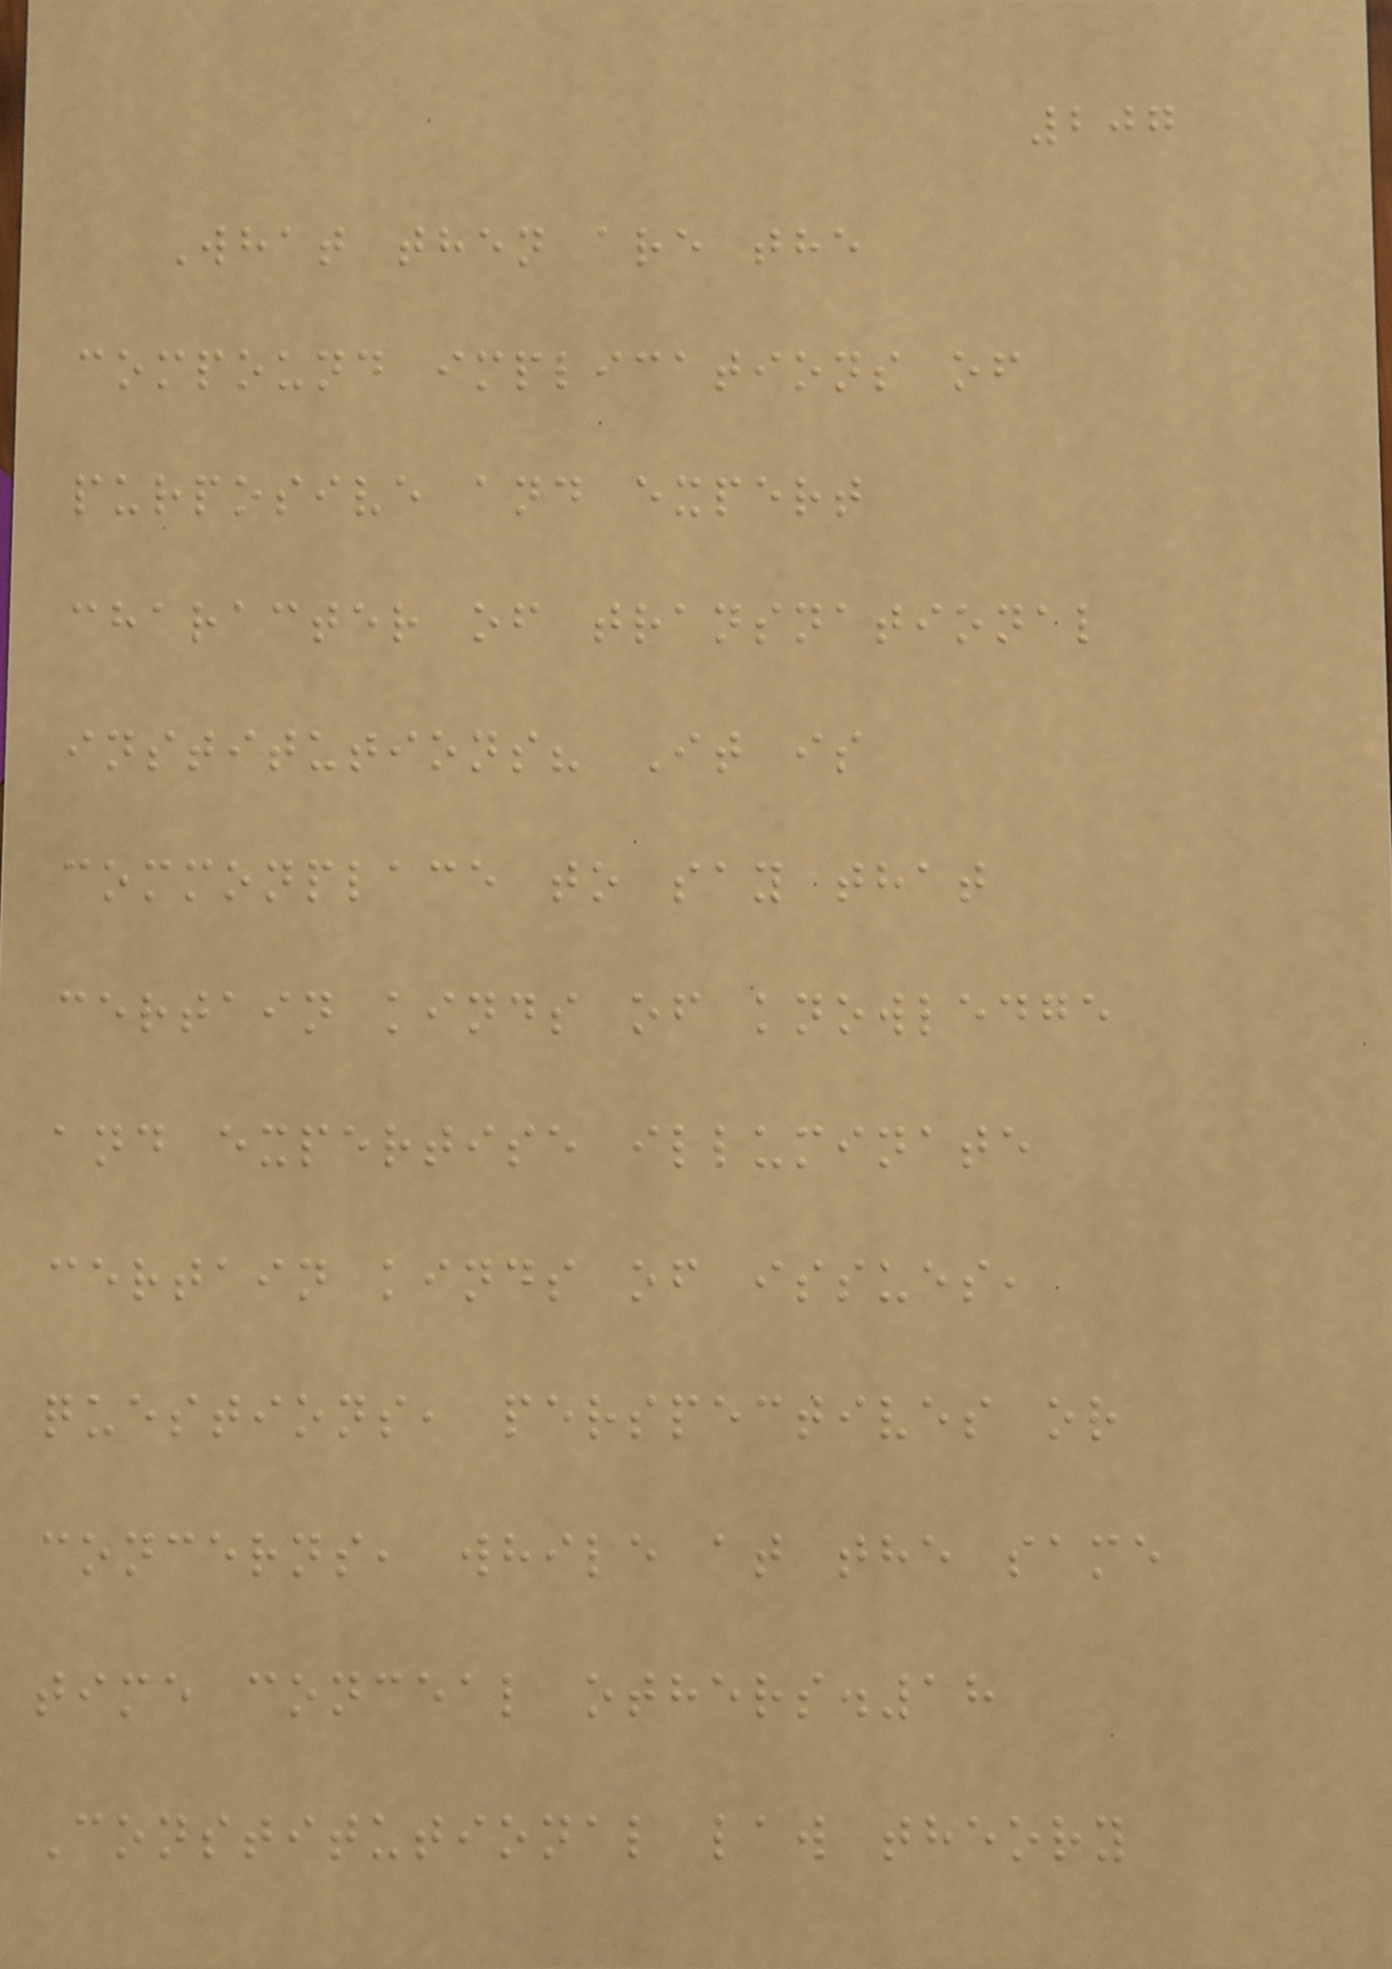207
What then are the
compound implications of
purposive and expert
character of transnational
institutions? It is
commonplace to say that
certain kinds of knowledge
and expertise illuminate
certain kinds of issues,
questions, perspectives or
concerns, while at the same
time conceal others.18
Constitutional law theory
